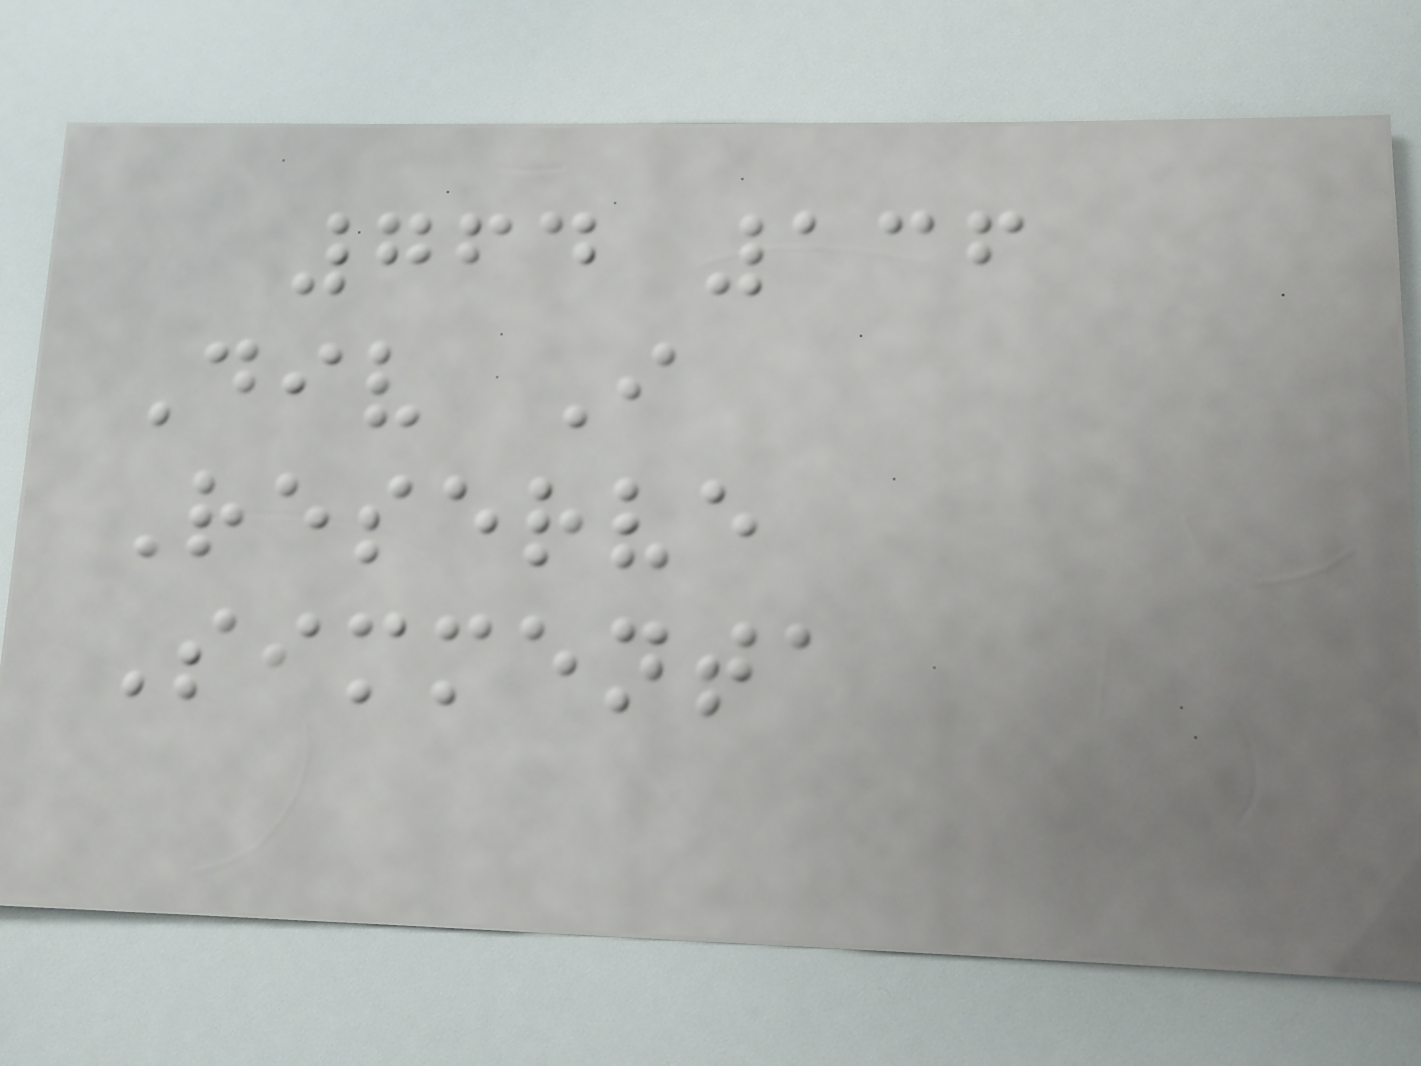764 136
Div I
Reserve
Simmenta
